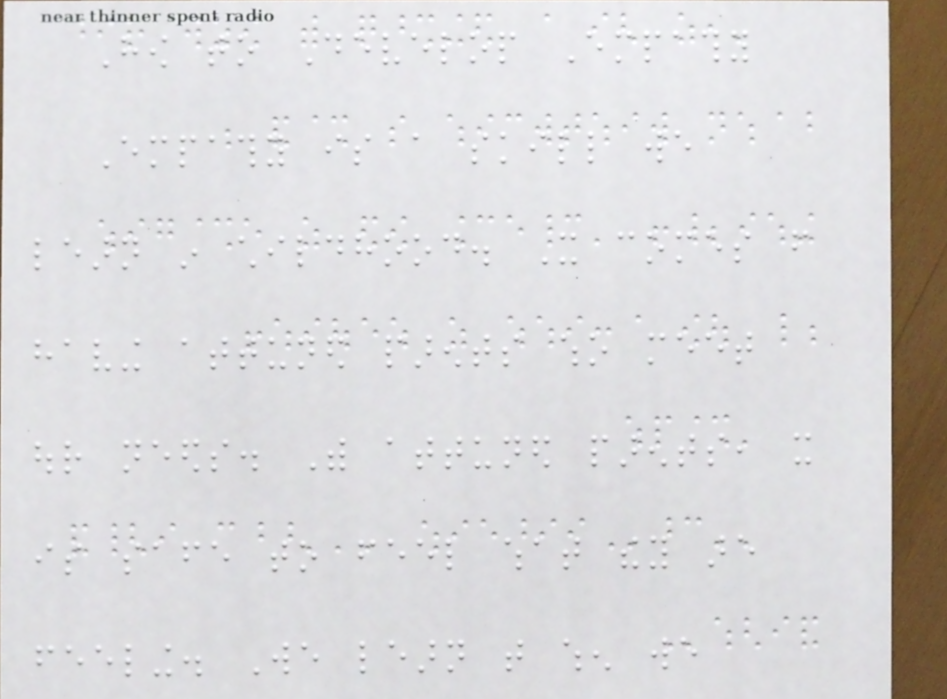How to Develop Empathy
Empathy is a skill we
learn in childhood. It comes from
having attuned parents who meet
our needs. With attuned parents, it
is safe to feel what they are
feeling. We learn that when we
